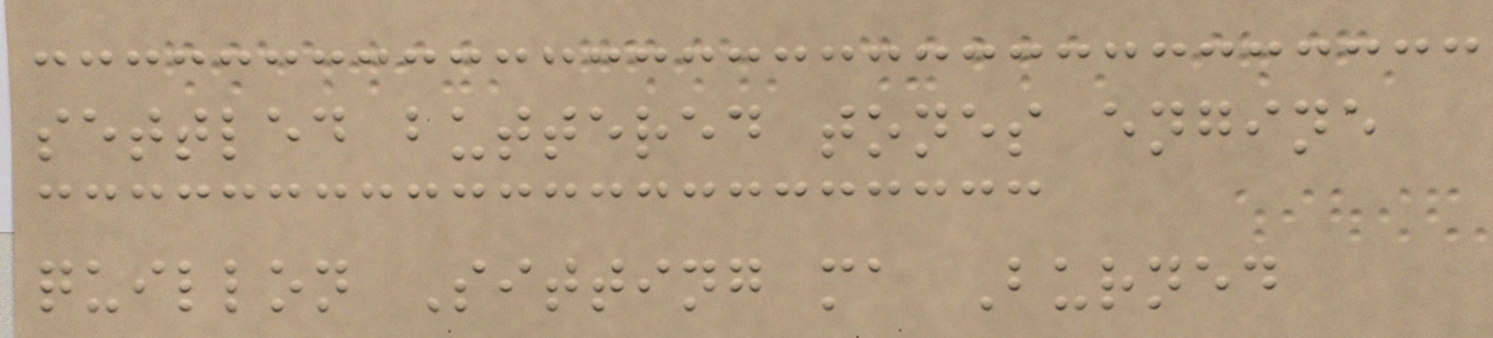settled buttered tones engine
quillon Sitting ma Burned
